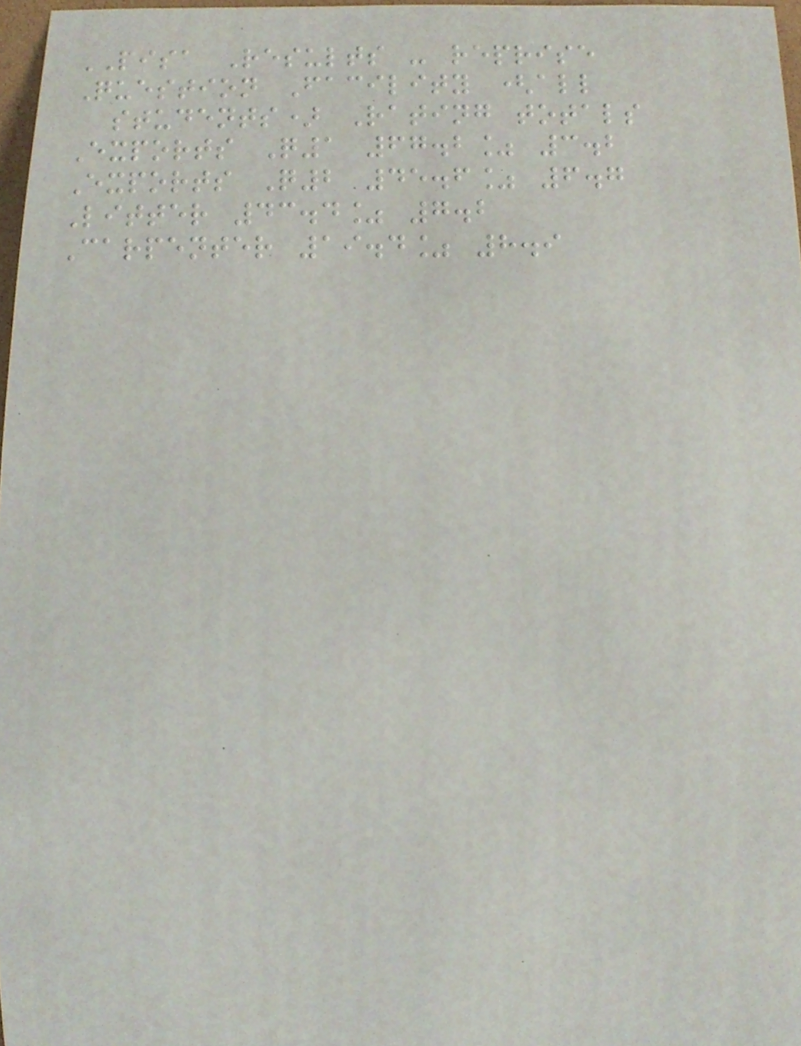PISA Results - reprise
Question Facility (all
students) Rating totals
Exports Q1 67.2% 3.2
Exports Q2 45.6% 6.7
Litter 43.4% 7.2
Carpenter 19.4% 8.9
